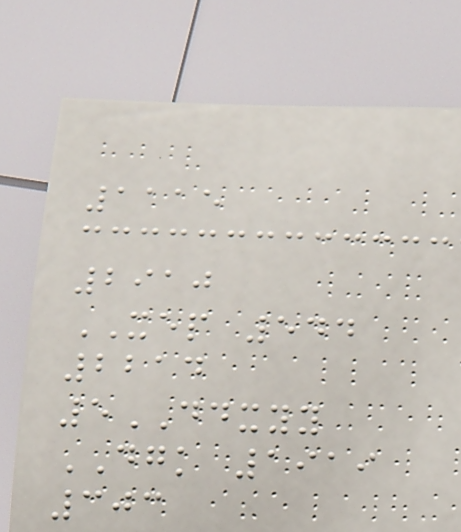1115
2910
XEP 544
2214
5DDXYY
DGK 1919
303
